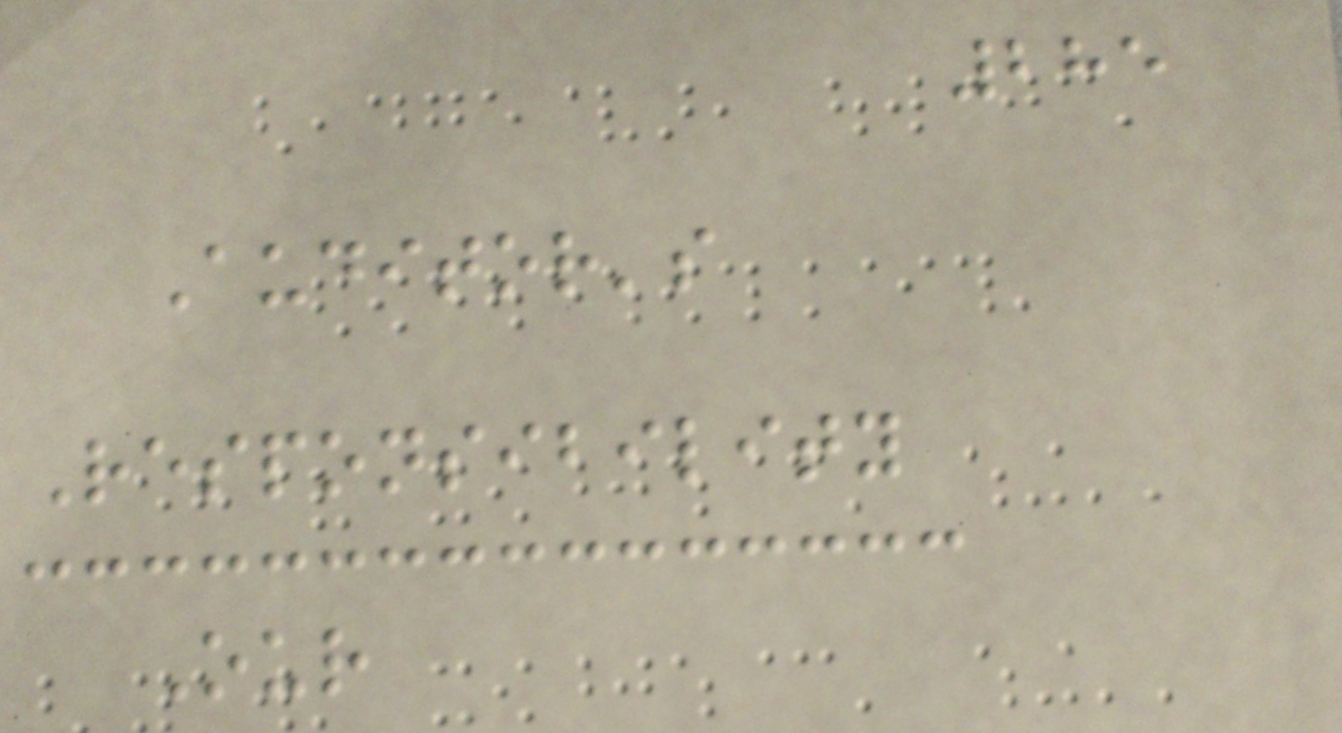285
Auditor's
Responsibility
Our
